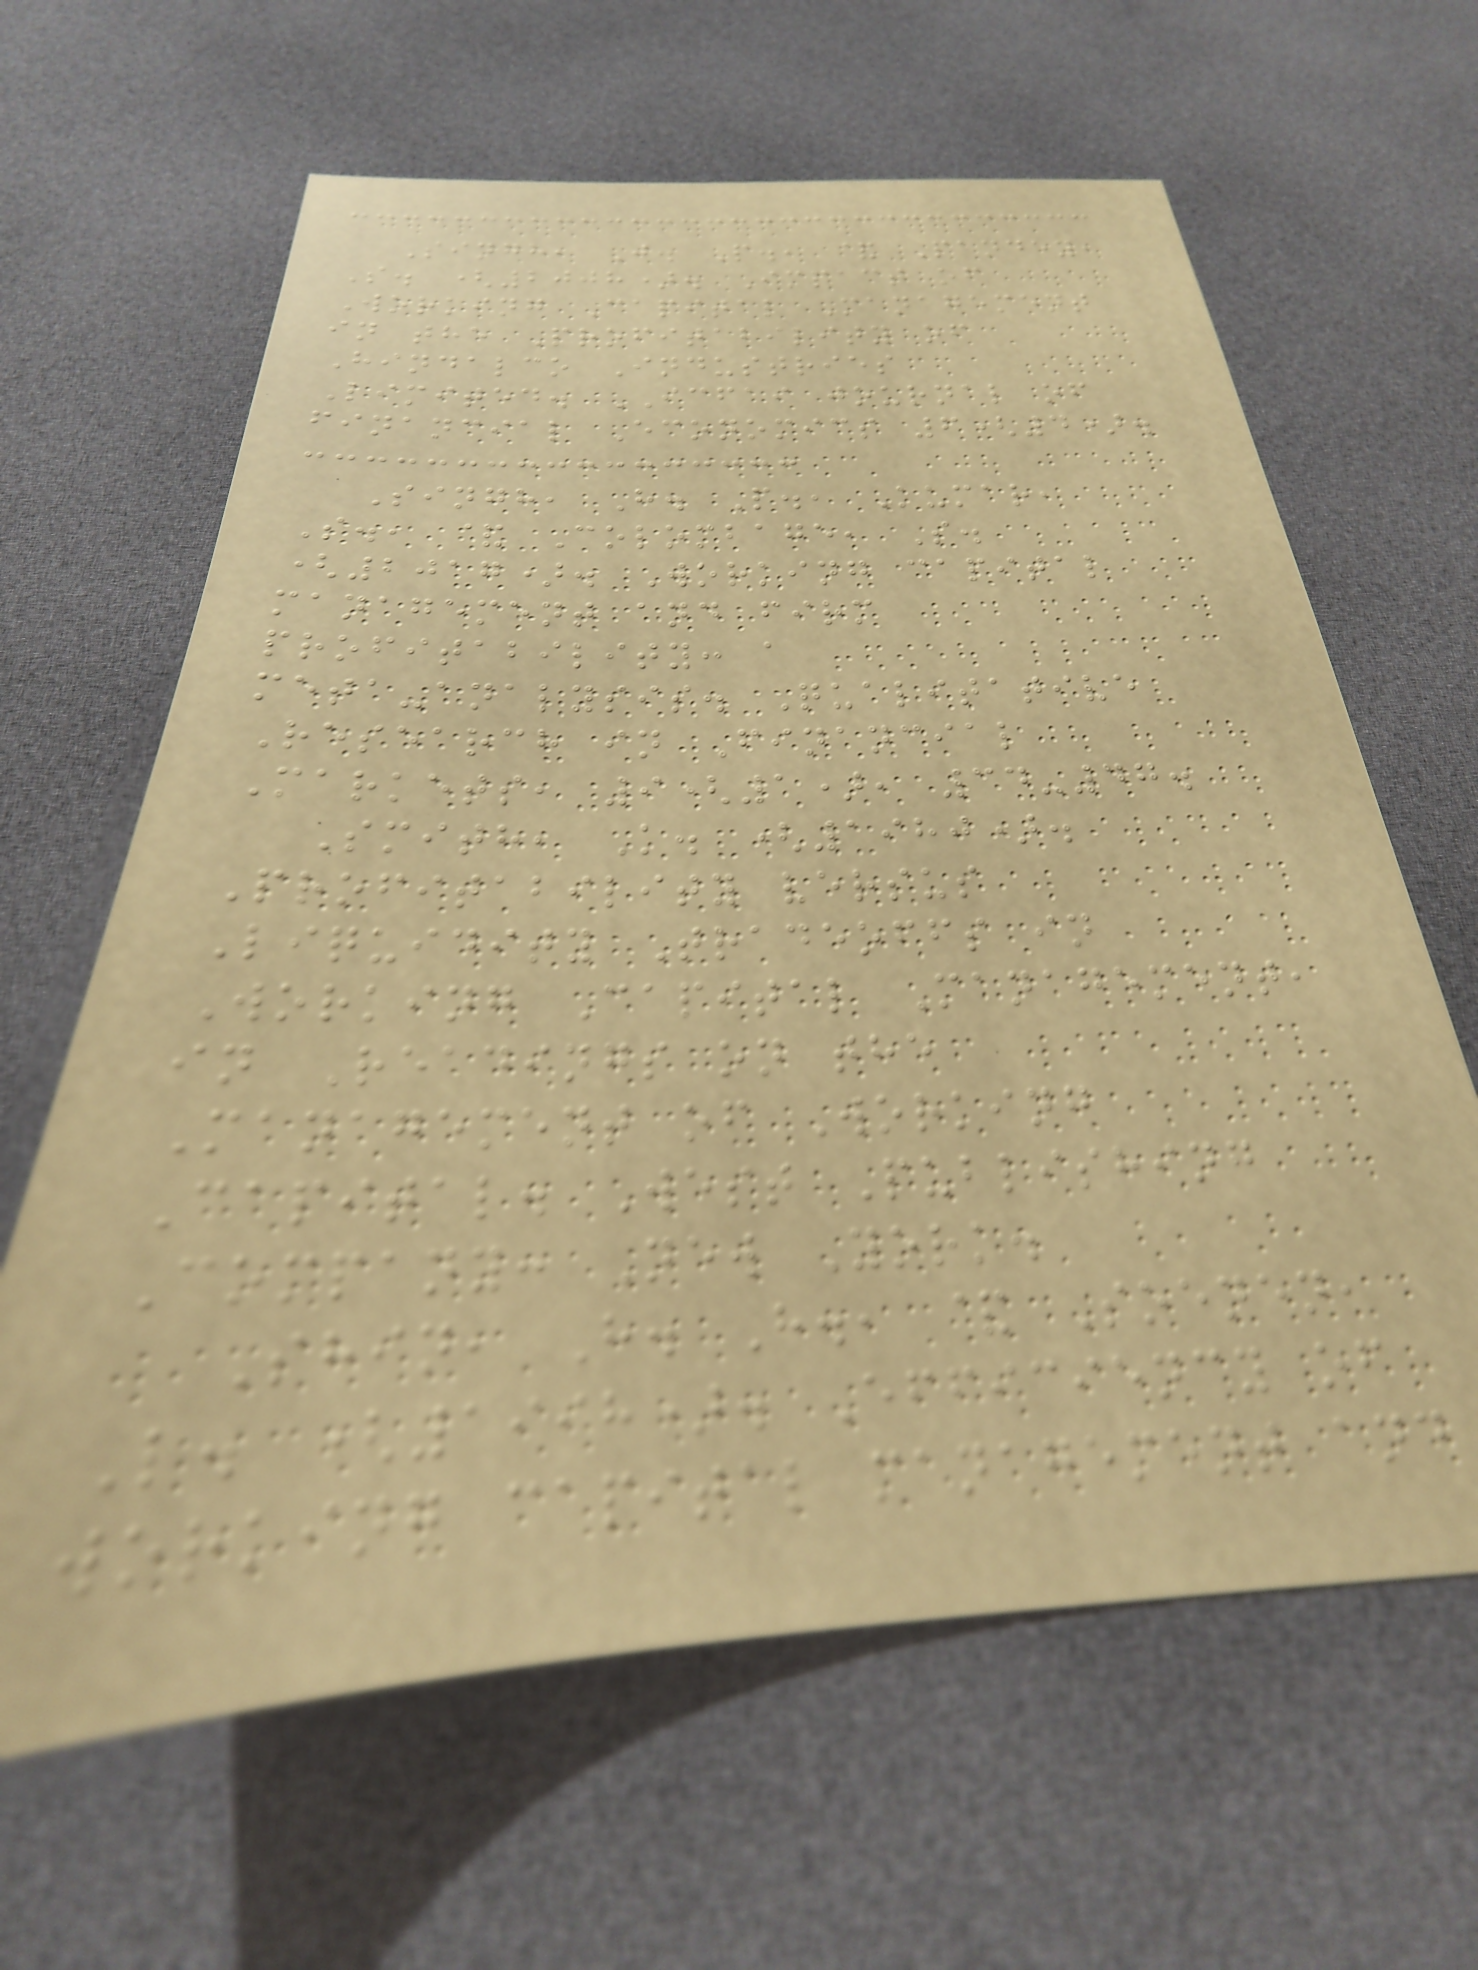Singh, J. P., & Pandey,
S. (2008). Impact of
Working Capital Management
in the Profitability of
Hindalco Industries
Limited. ICFAI journal of
financial Economics 6(4).
Singh, H. P., Kumar,
S., & Colombage, S.
(2017). Working capital
management and firm
profitability: a
meta-analysis. Qualitative
Research in Financial
Markets, 9(1), 34-47.
Smith, K. (1980).
Profitability versus
Liquidity Tradeoffs in
Working Capital Management,
in Readings on the
Management of Working
Capital. West Publishing
Company: New York.
Shin, H. H., & Soenen,
L. (1998). Efficiency of
working capital management and
